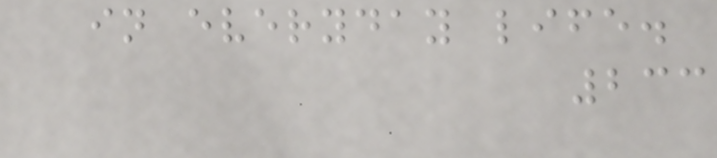in everyday life.
233
